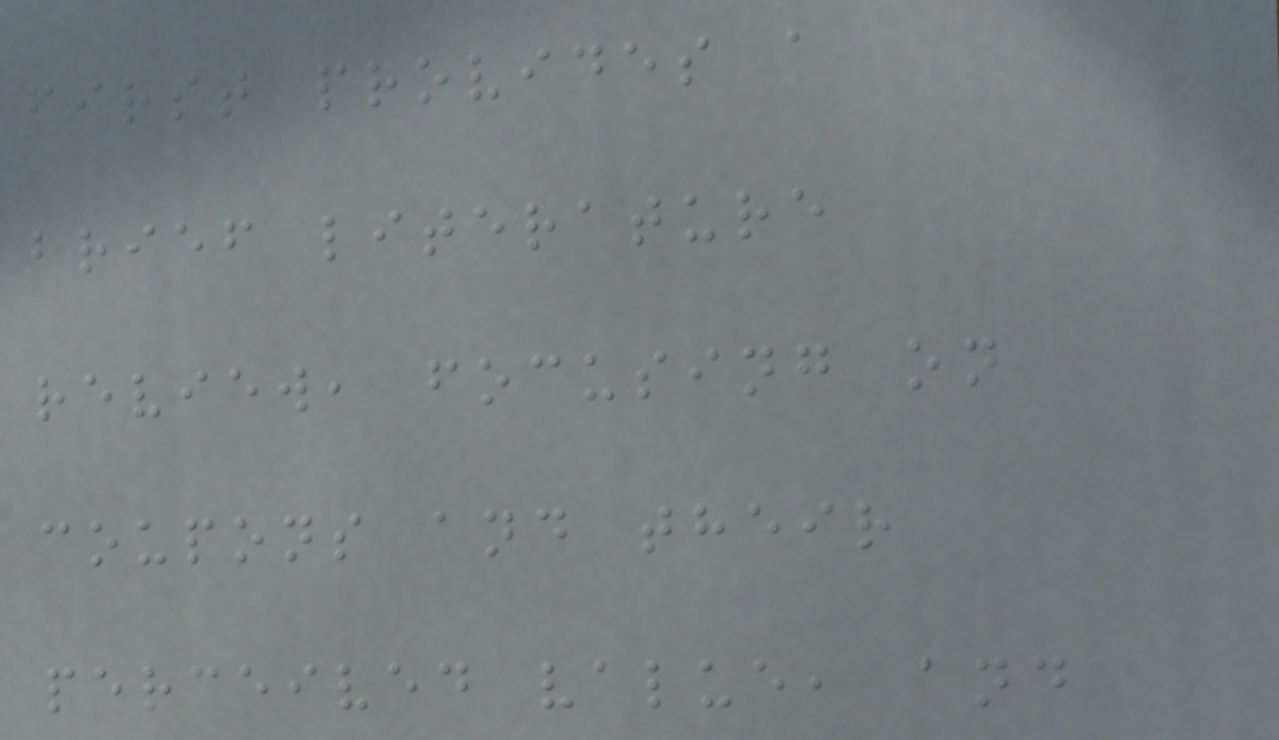first provides a
brief literature
review, focusing on
coupons and their
perceived value, and
